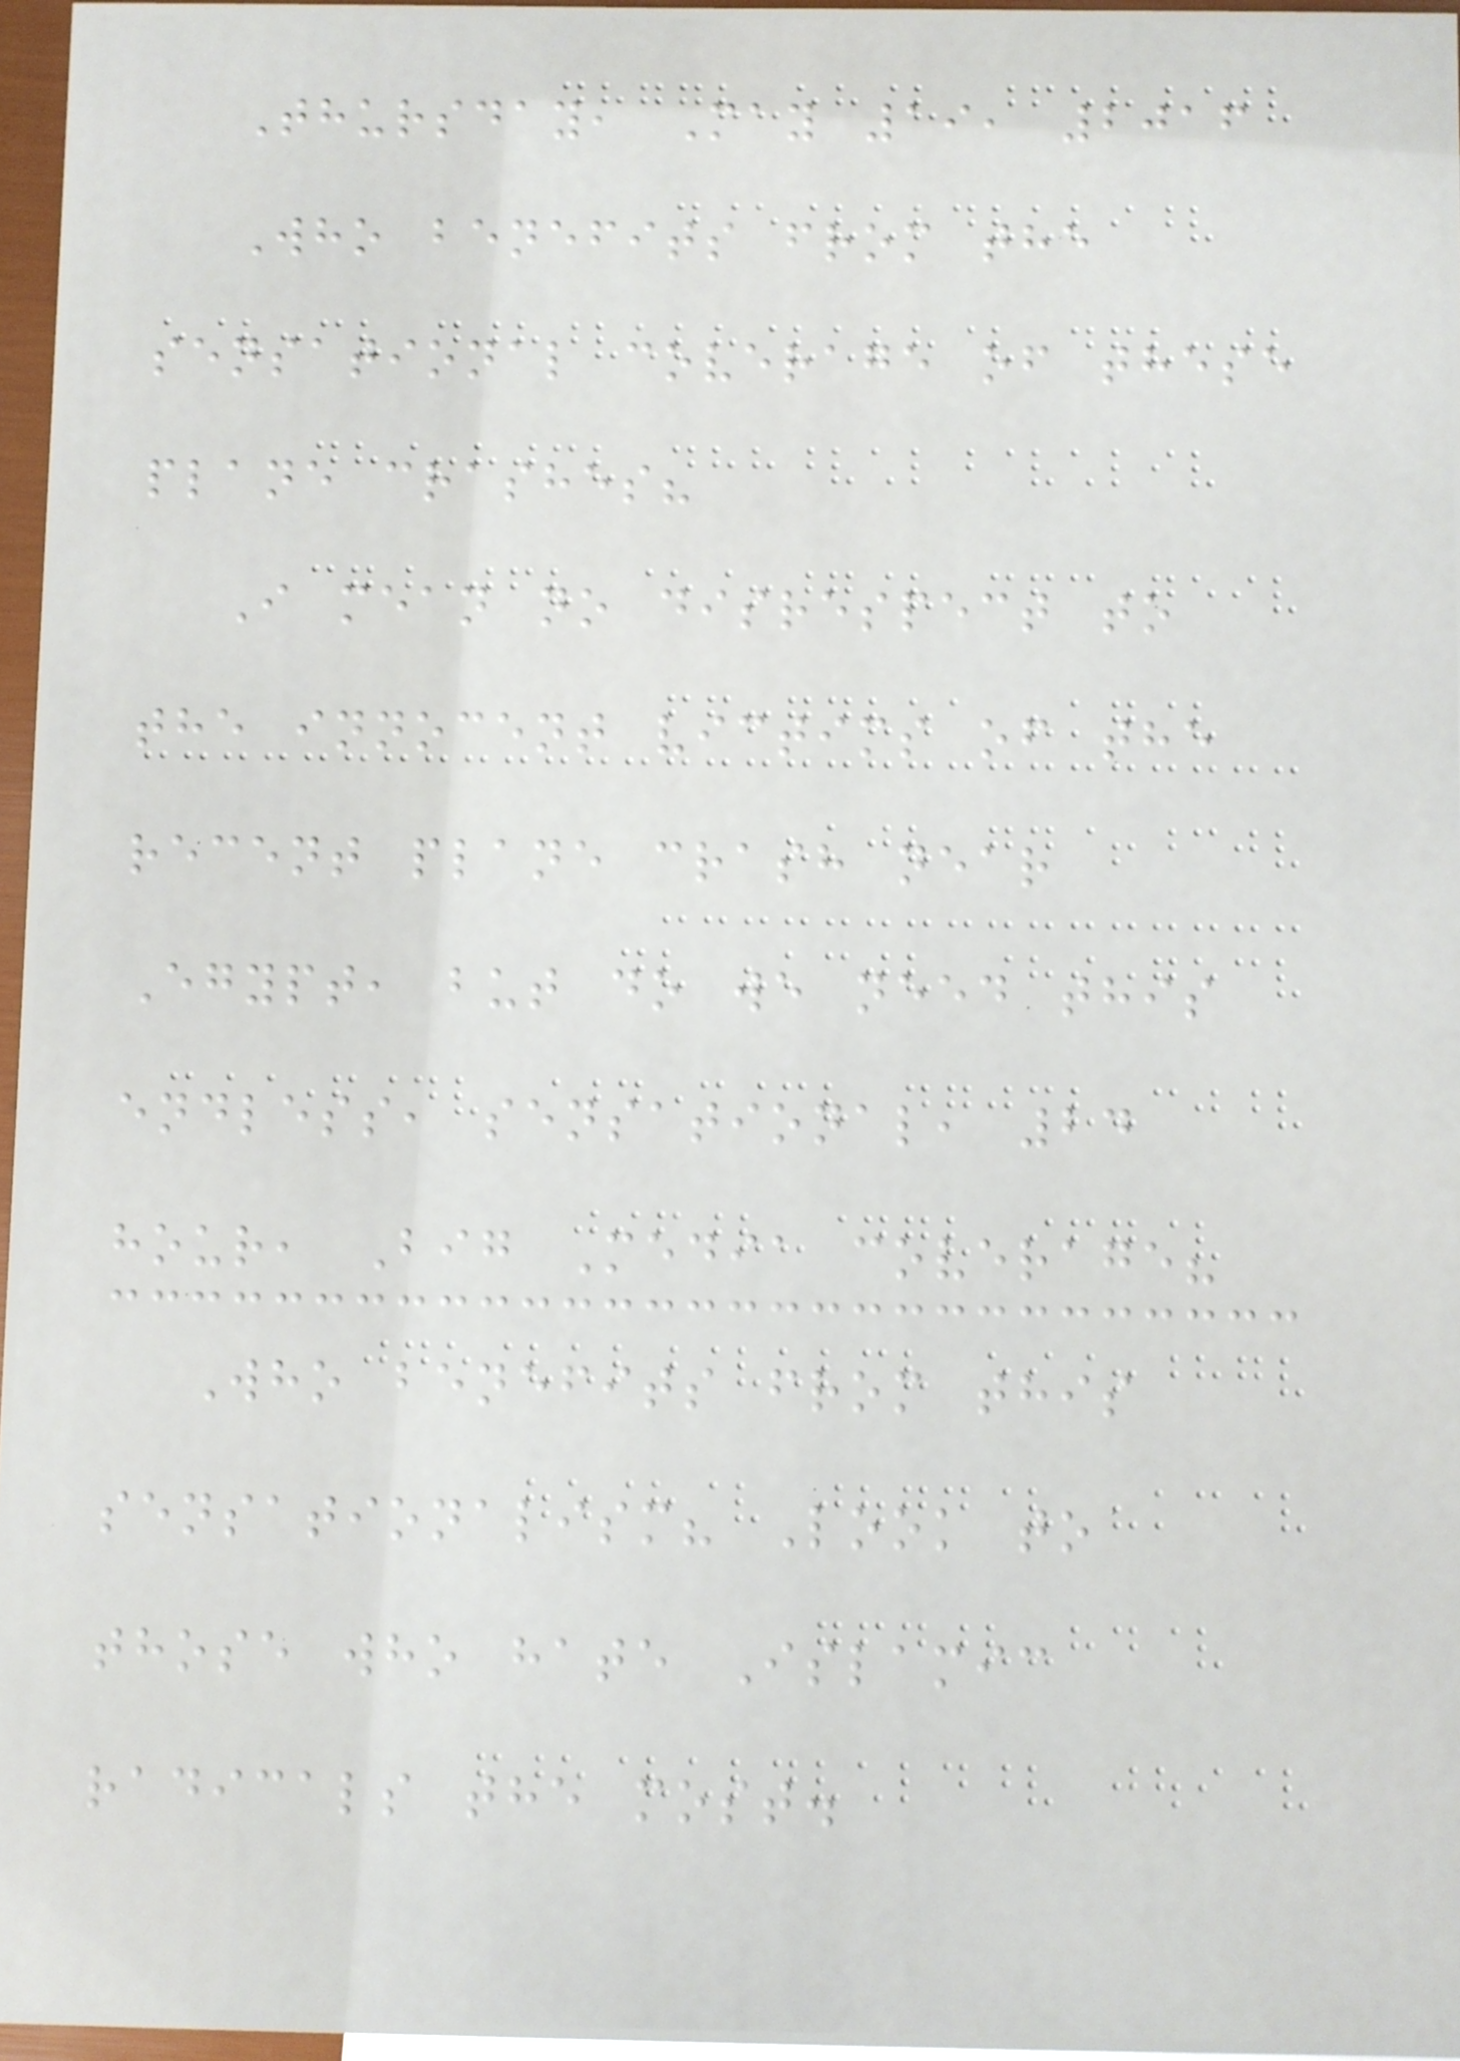Thursday, May 19, 2016
Who benefits from the
sensational coverage of these
plane crashes?
I mean no disrespect to
the innocent victims of the
recent plane crash near
Egypt, but do we need this
endless, sensational, 24
hour, Big Media coverage?
Who benefits from this
sensationalism? Look to
those who hate Islamic
radicals the most.
